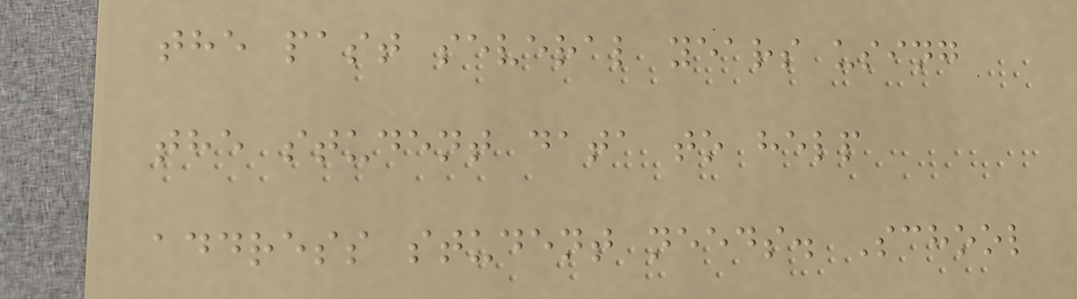the past several years using
the student data to help
address student needs. School
